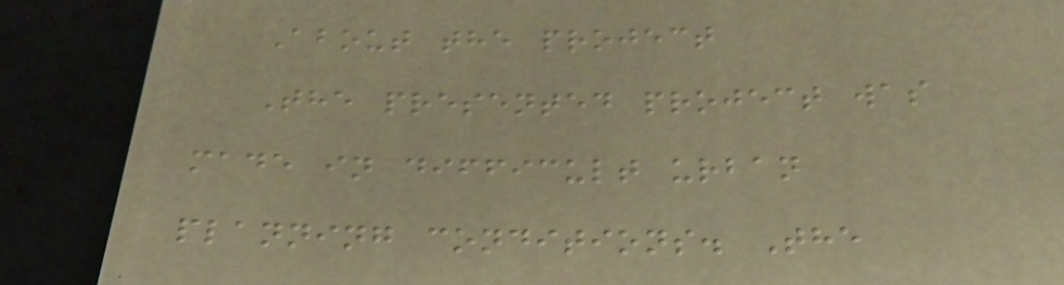About the project
The presented project was
made in difficult urban
planning conditions. The
